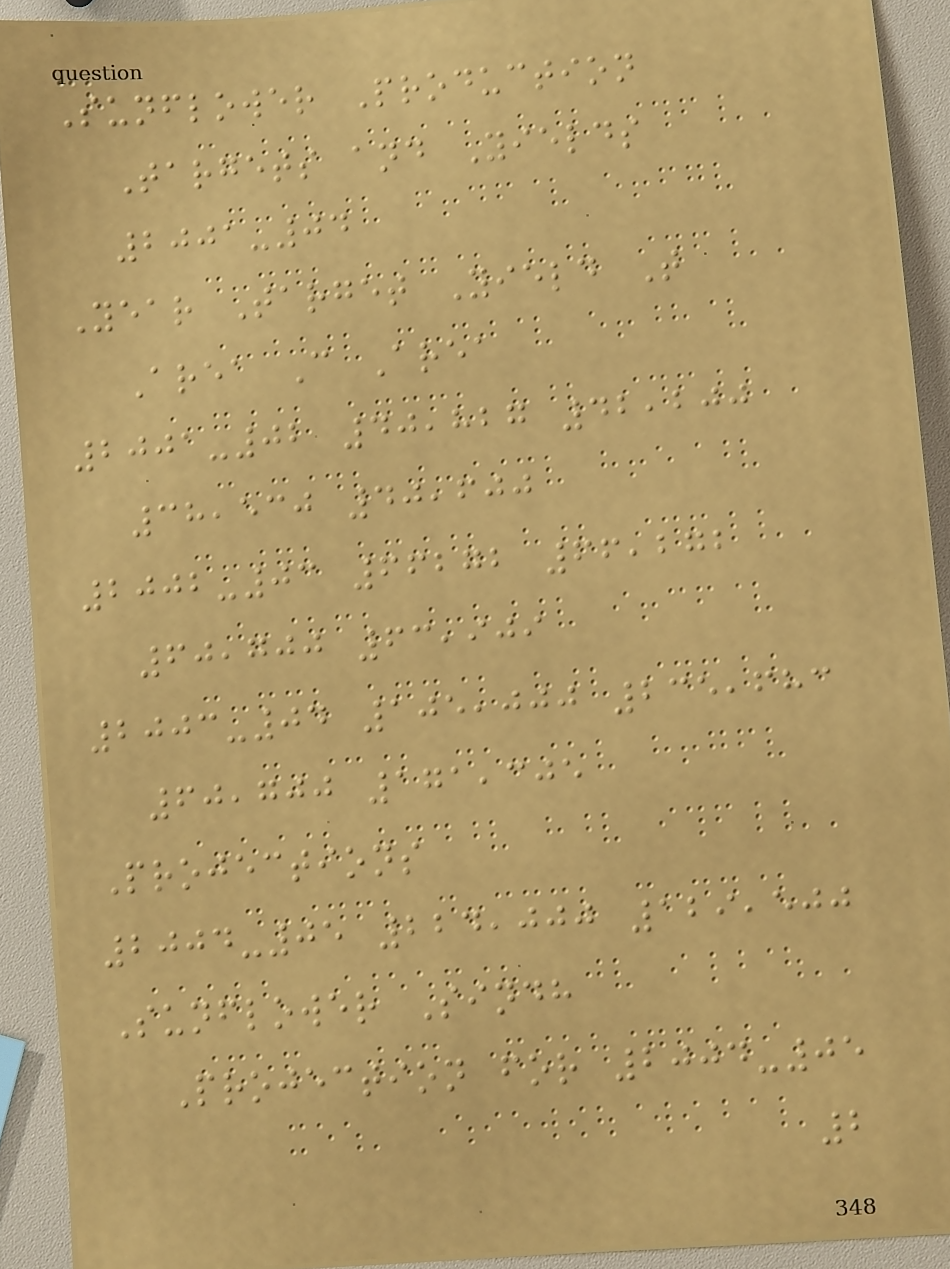Sunflower Production
Targets and Yields
2001-04
Year Target Yield T
Area C Area
2001-02 40,827 42,200
38,530 40,600
2002-03 66272 66,272
60,700 63,909
2003-04 105,000 235,683
60,700 171,305
Projections
2004-05 224,000 129,500
Sunflower Sindh
Projection for 2004-05
2
